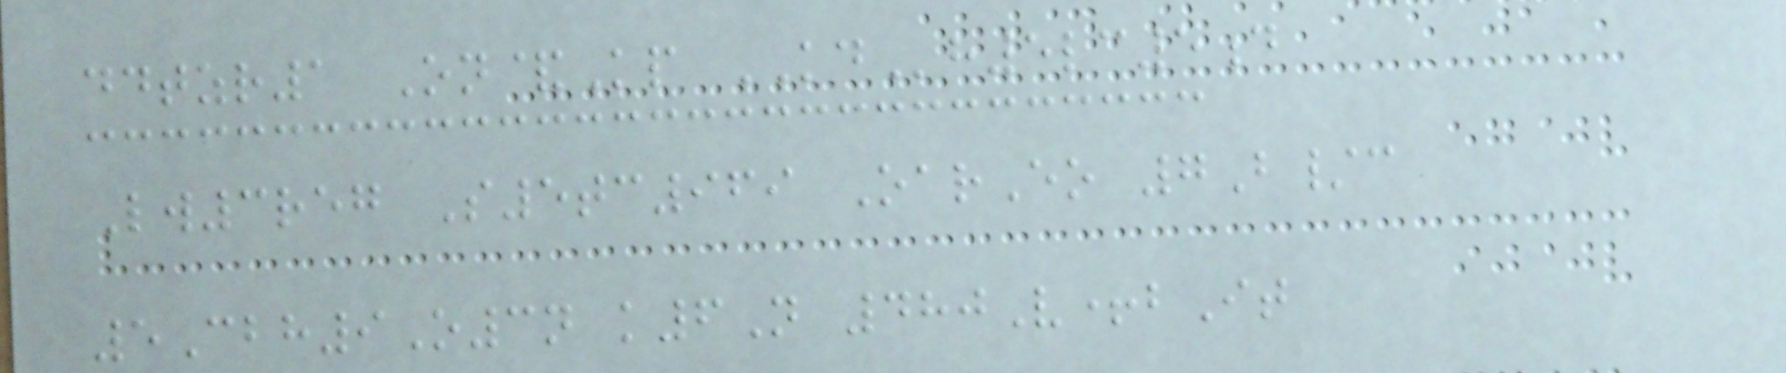ddtzr1 On&Kp KDh5lc5d
Lw3reg S5tc969 OarEo 7B/c
5Cbh9O3n k6N 480V+bIt
